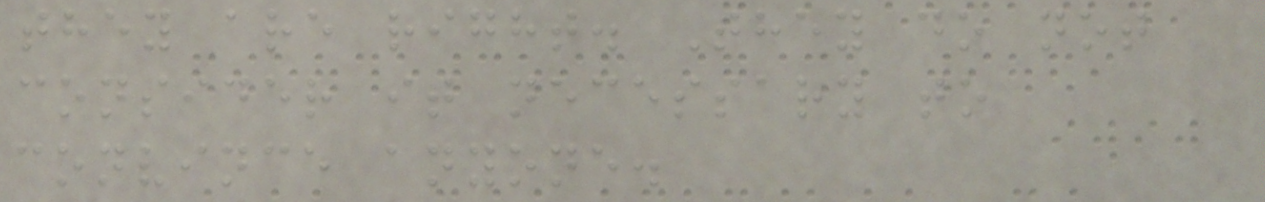they are right. They do not
consider it necessary to
convince anyone.
